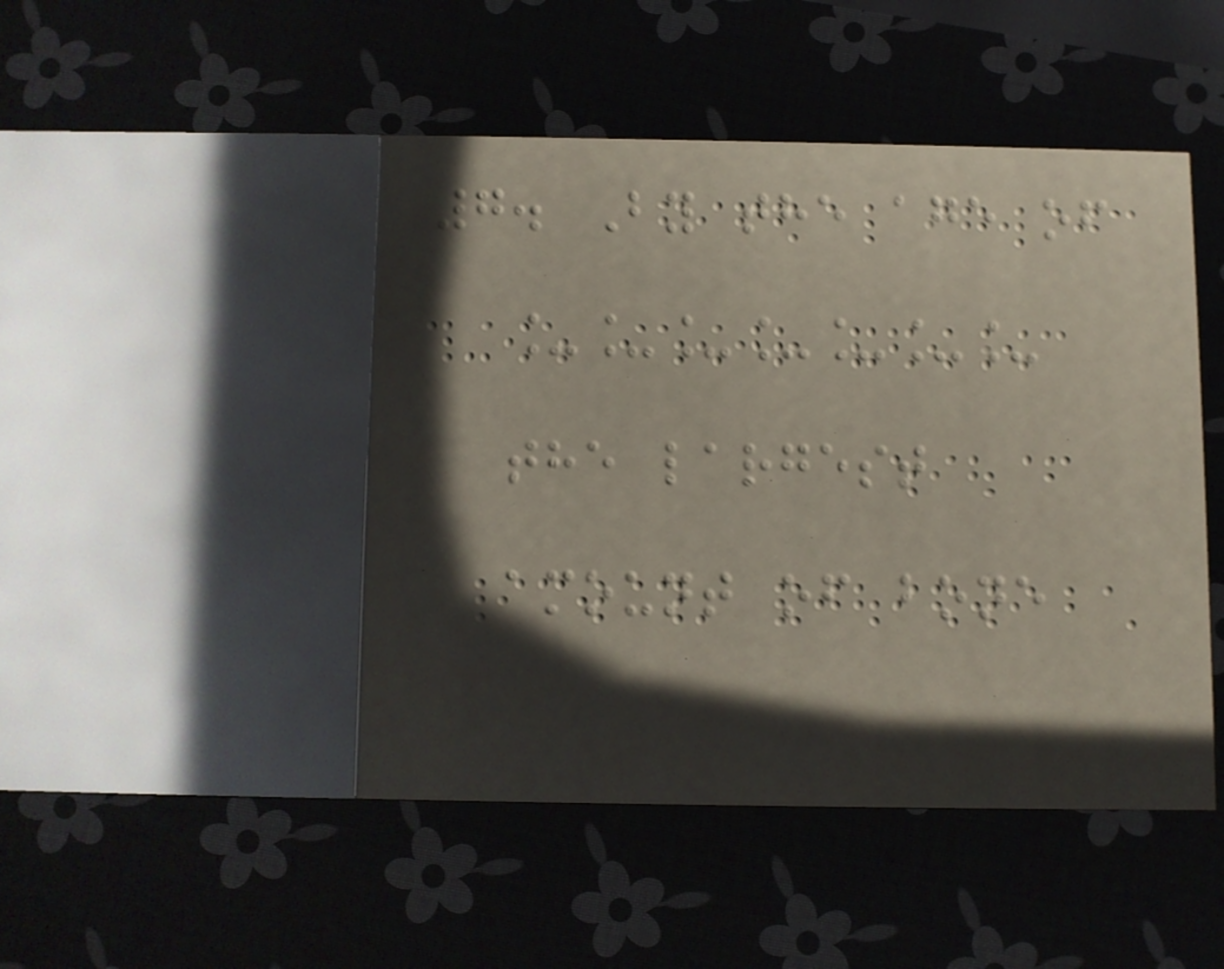7. By the age of
_______
the largest
amount of bone
